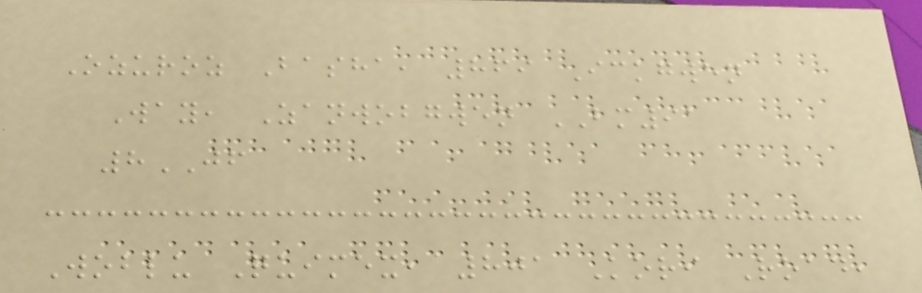Ozuroz Basha, 869 Ickgwen
Way, Zanwobgwen BM91
8JF
Woblu Quimex, 801 Kori Road,
